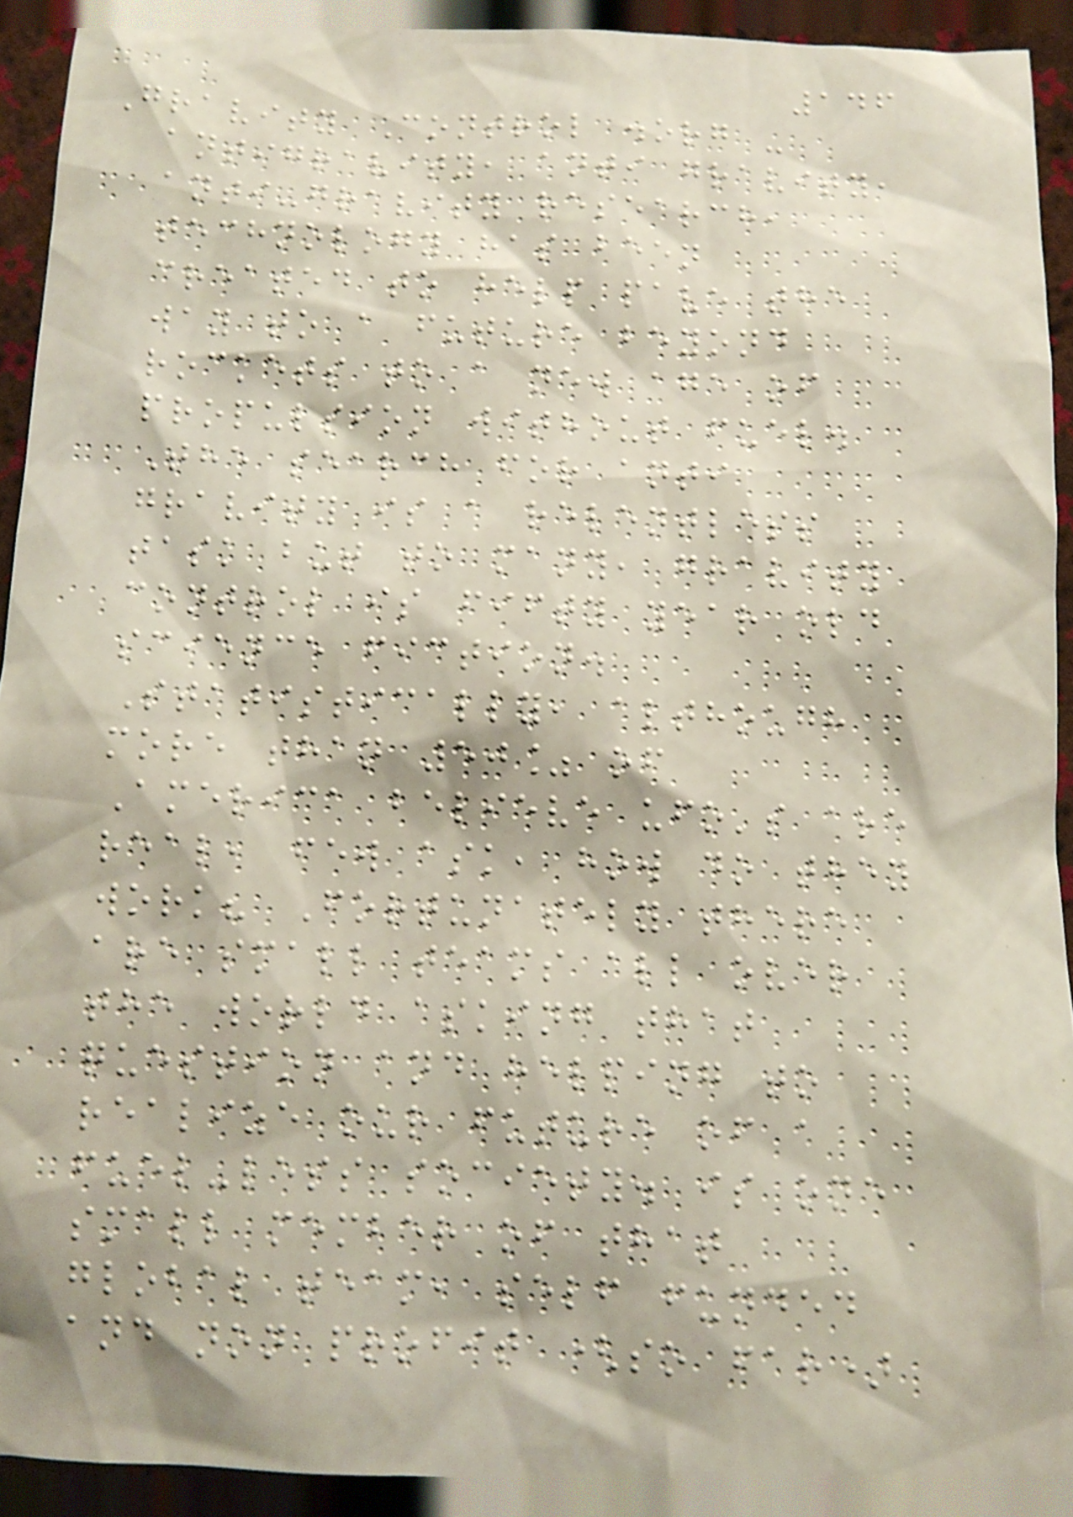146
Gravity Control .org -
antigravity, anti gravity,
anti-gravity research,
technology has been
created to help pave the
way to a future beyond
rockets to a new age of
propulsion without fuel.
The search for anti
gravity is a relentless
task but to many, gravity
control is fifty year old
science fiction.
Statistically, although
more than 50% of
America believe ufo's are
real, few ask, how do they
work? Fortunately there
are small teams all over
the world asking that
question and helping to
realize our future of a
fuel-less society. is one
small member of that
global team, self funded
and non profit (so far)
